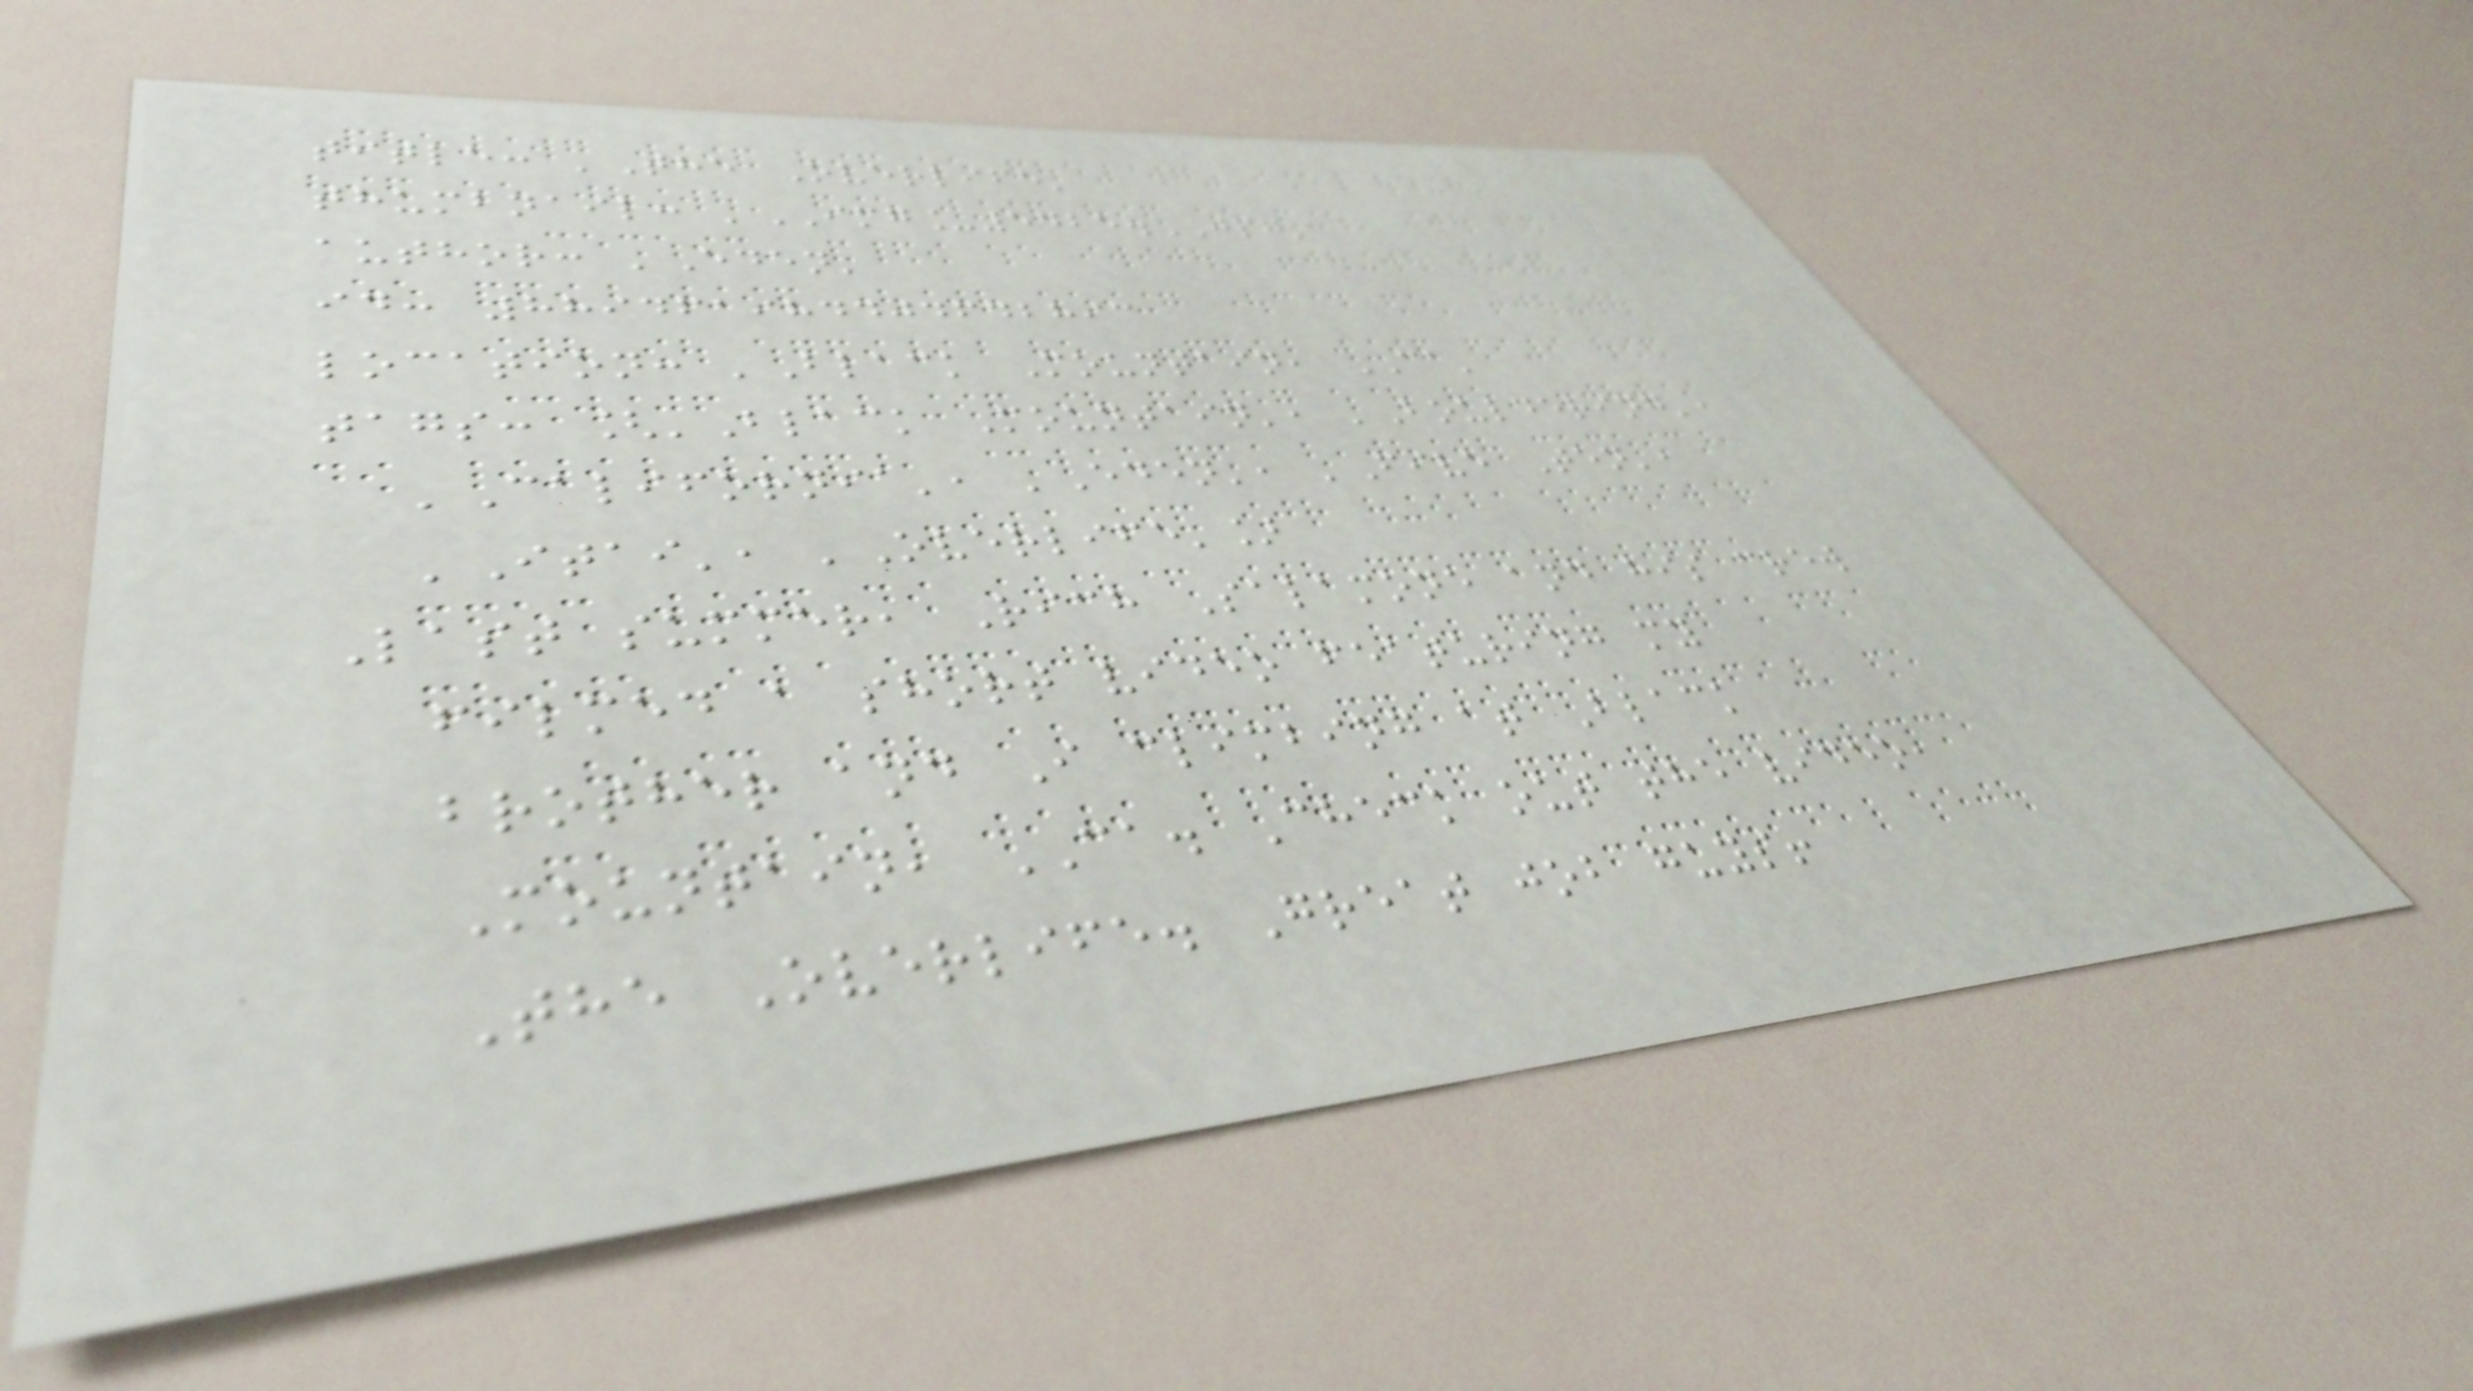title: 'The Overlife'
thumbnail: 'IMG_5425.JPG'
author: 'Eden'
id: 889461984404642893
location: 'Black Mountain, CA'
tags: ['Black Mountain', 'Bouldering',
'California', 'Eden', 'Five Ten',
'Itai', 'Overlife']
Last summer, Rich Salamone and his crew
filmed a short video featuring my
brother and I climbing at Black
Mountain, CA. Check out the video,
The Overlife. Great job guys!
